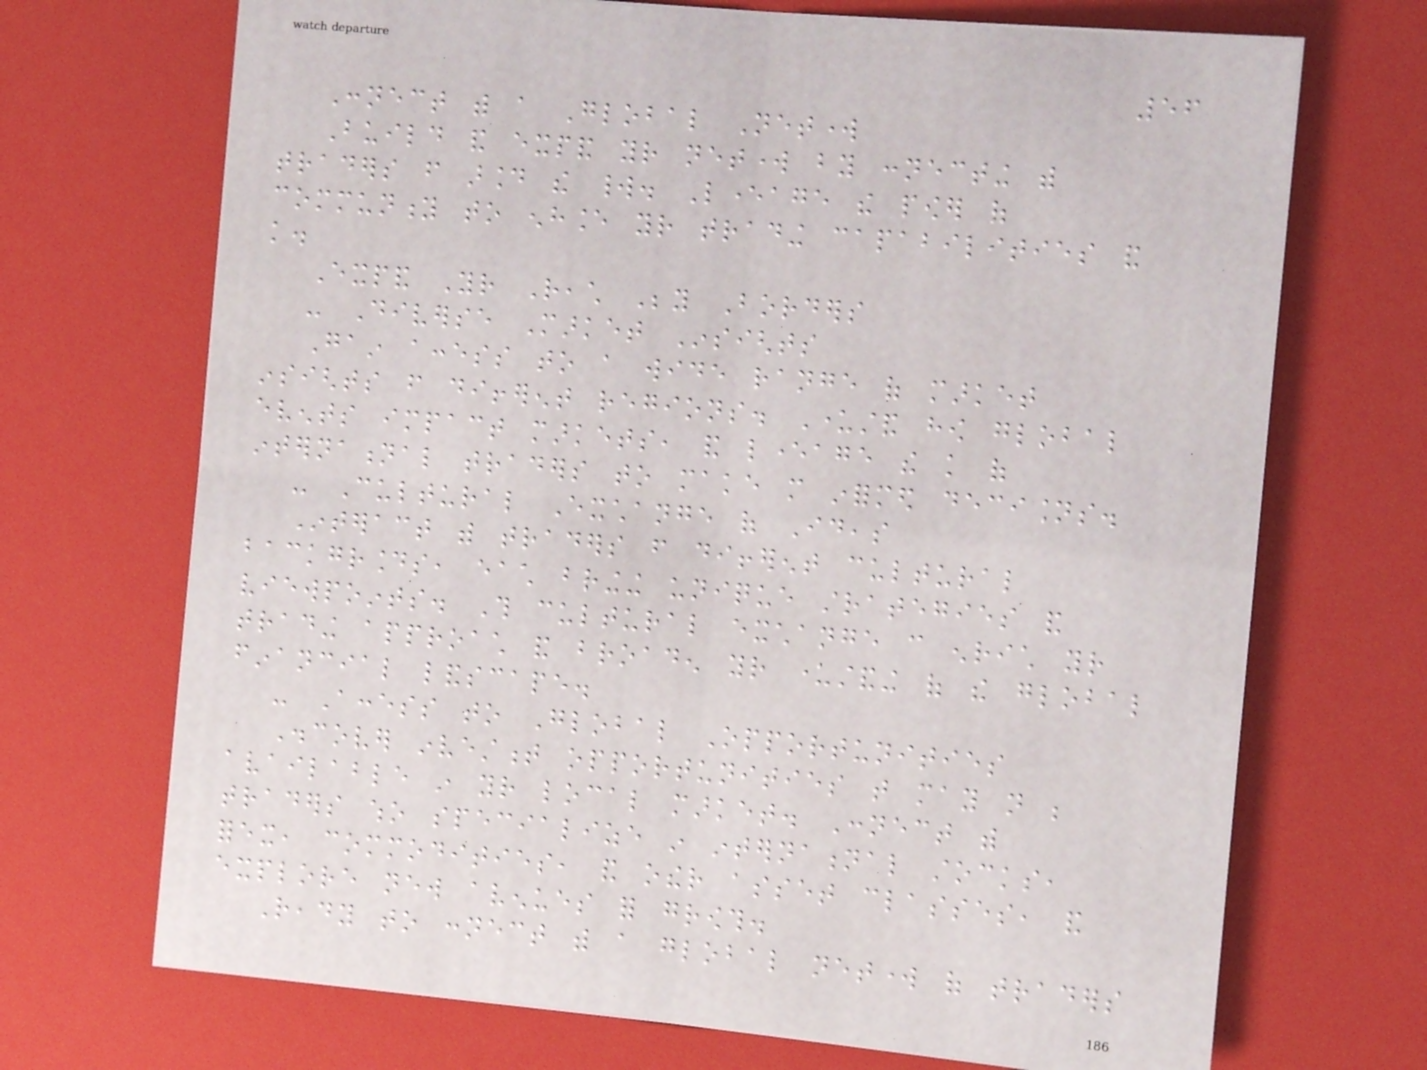56
Connect with a Global Network
Build and expand your network by connecting with
traders from around the world. Leverage the power of
community to enhance your trading capabilities and
knowledge.
Expand Your Reach Beyond Borders
- Diverse Market Insights
Gain access to a wide range of market
insights from different regions. Understand how global
events impact markets, and leverage the knowledge of
international traders to make more informed decisions.
- Cultural Exchange of Ideas
Interact with traders from different cultural
backgrounds, each bringing unique strategies and
viewpoints. This cultural exchange can enrich your
trading approach and broaden your understanding of the global
financial landscape.
- Access to Global Opportunities
Discover investment opportunities that may not be
available in your local market. Connect with
traders who specialize in international stocks,
forex, commodities, and other asset classes, and
explore new avenues for growth.
Ready to connect with a global network of traders
